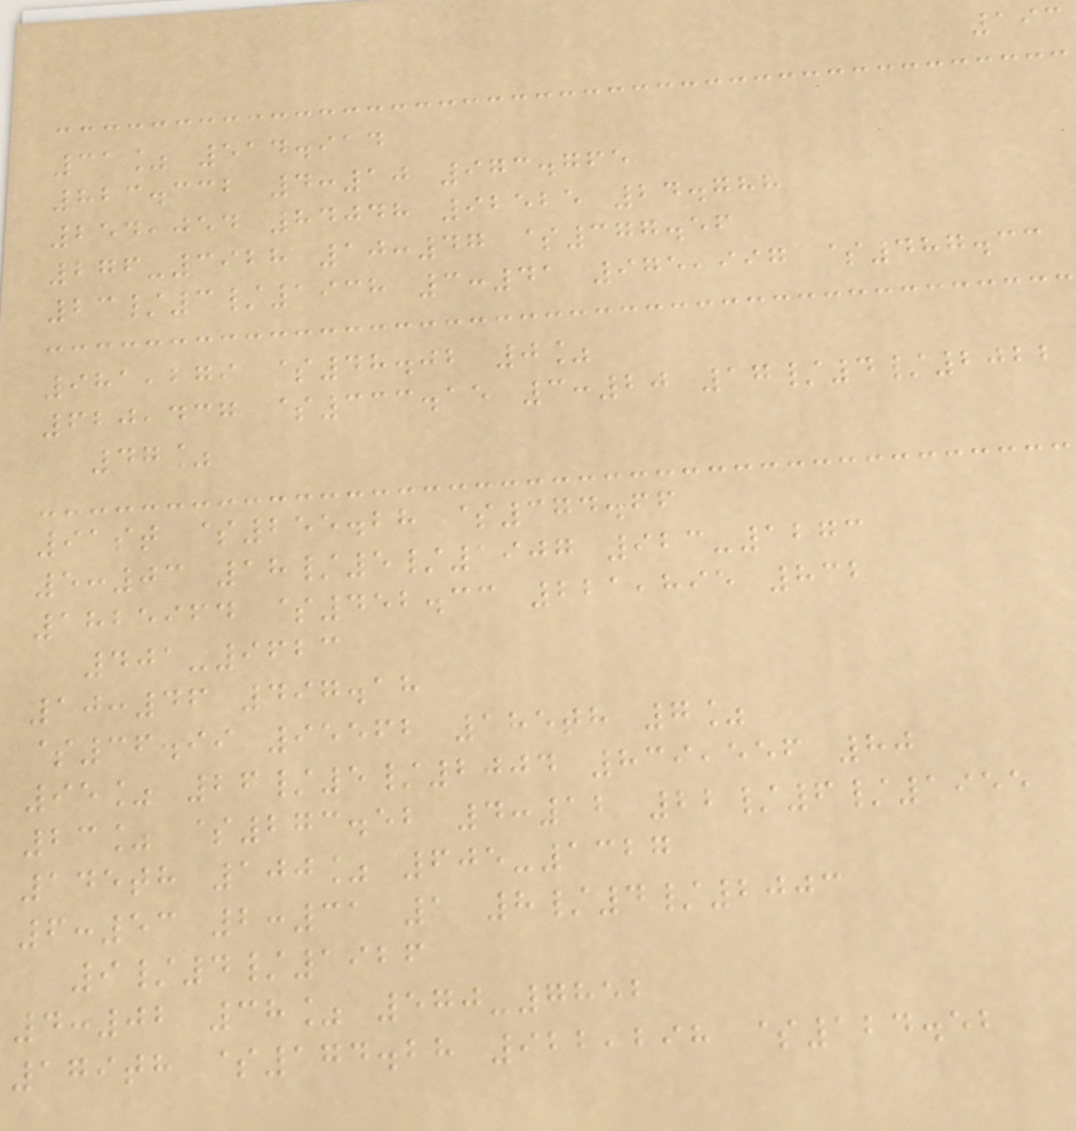193
31% 514.914
823.332 4:10 973.765
254,054 84048 92525 24.788
276-3928 10:47 $377.56
23/3/1938 3:41 975,997 $487.33
981,279 $48.02 0%
620,437 $333.15 3:20 17/4/2022
47%
91st $255.28 $374.66
5:03 18/5/1907 923-1273
1825964 $452.33 221,895 832
401-9623
10:46 497.18
$36.99 95562 185th 7%
95% 26/5/2004 839,556 80
23% $273.52 4:12 22/6/1955
145th 100% 605-1327
6:53 2:31 1 8/4/2003
9/4/1926
4:02 38% 570-7852
179th $174.28 922,298 $124.52
